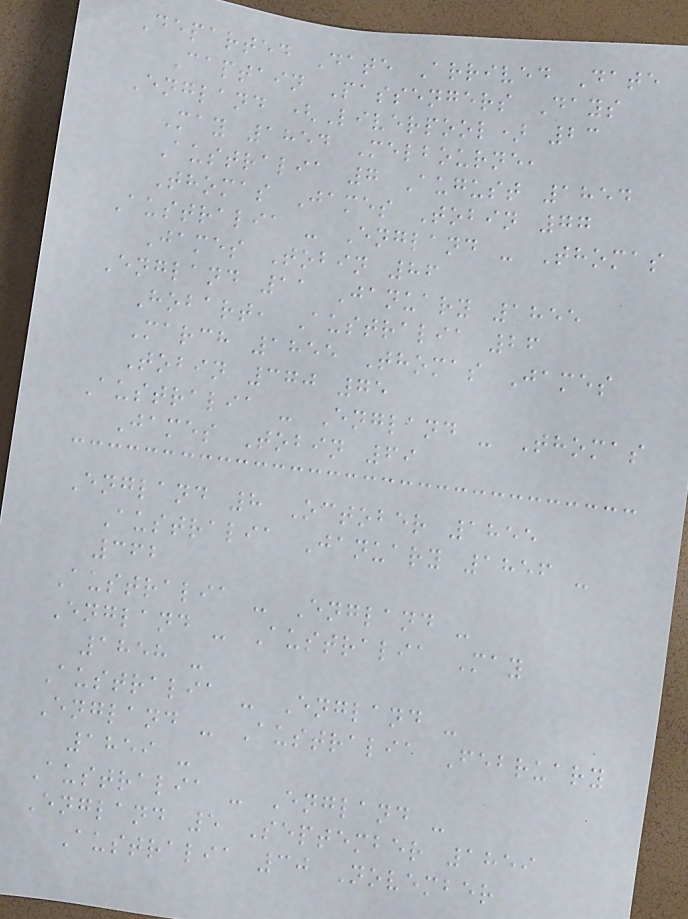Departed Date Arrived Date
Captain Passengers Days
England (Liverpool) 23
May 1854 Melbourne,
Australia 7 August 1854
Thomas James Tobin 77
Australia - England - Thomas
James Tobin 86
England 11 January 1855
Hobart, Australia 26
March 1855 Thomas James
Tobin 370 75
Australia - England - Thomas
James Tobin 69
England 8 October 1855
Australia January 1856 -
362
Australia - England -
England - Australia May
1858 -
Australia - England -
England - Australia February
1859 -
Australia - England -
England 5 September 1859
Australia 30 November
